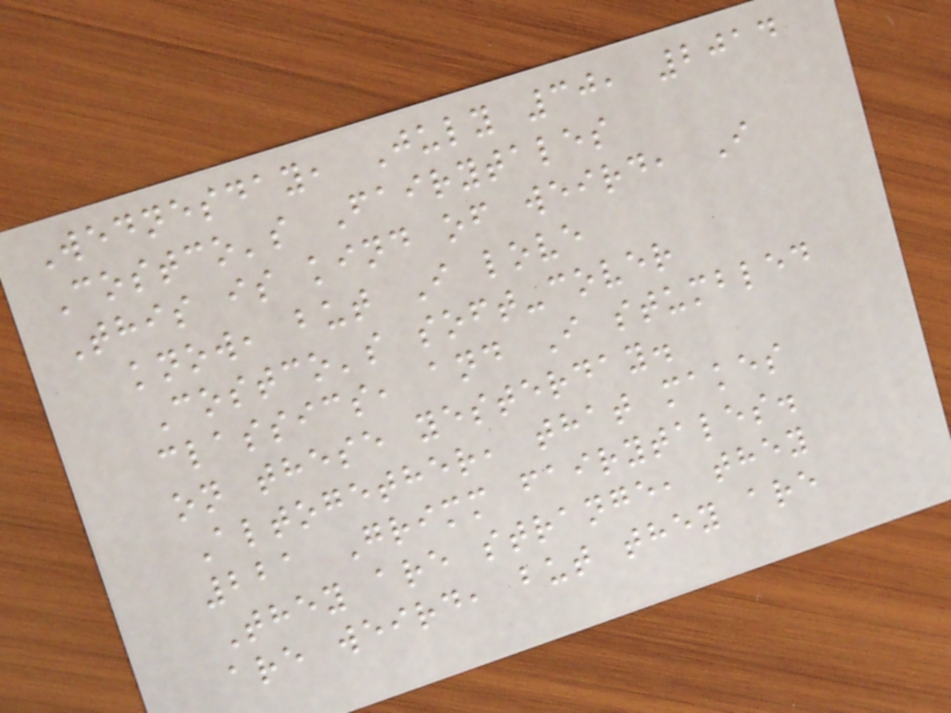Wednesday, July 30, 2014
Costco's Fairytales
This is kind of weird, I
know, but I love
Costco's soft-cover
classics, and I stumbled
on these yesterday.
Altogether, that makes
221 Grimm fairytales.
They are strange, they
are weird, but they are
